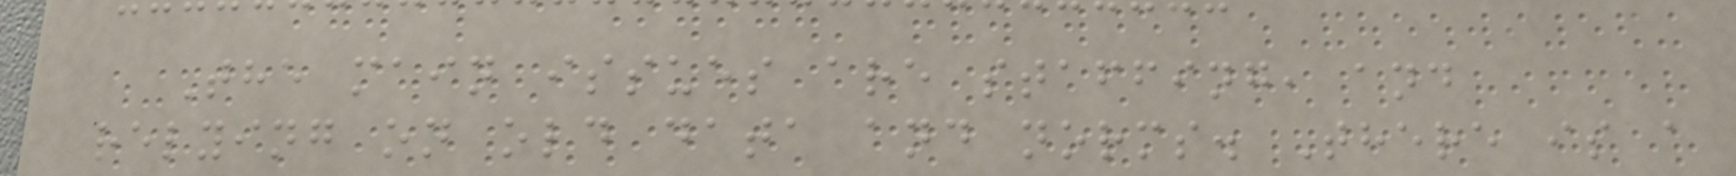The main issues are staffing, and
relying on old data and norms. There is a
